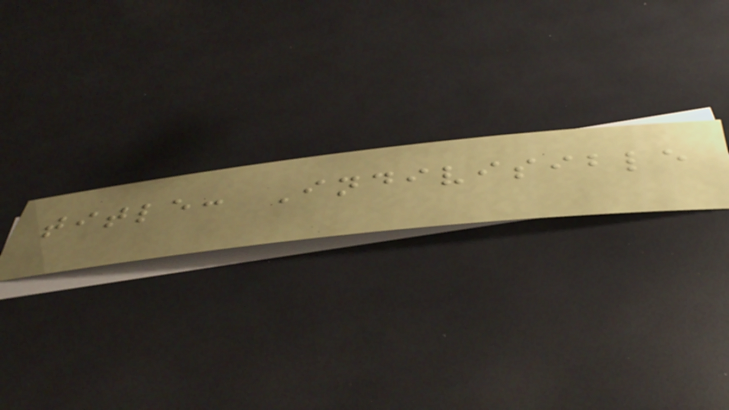title: Indivisible
